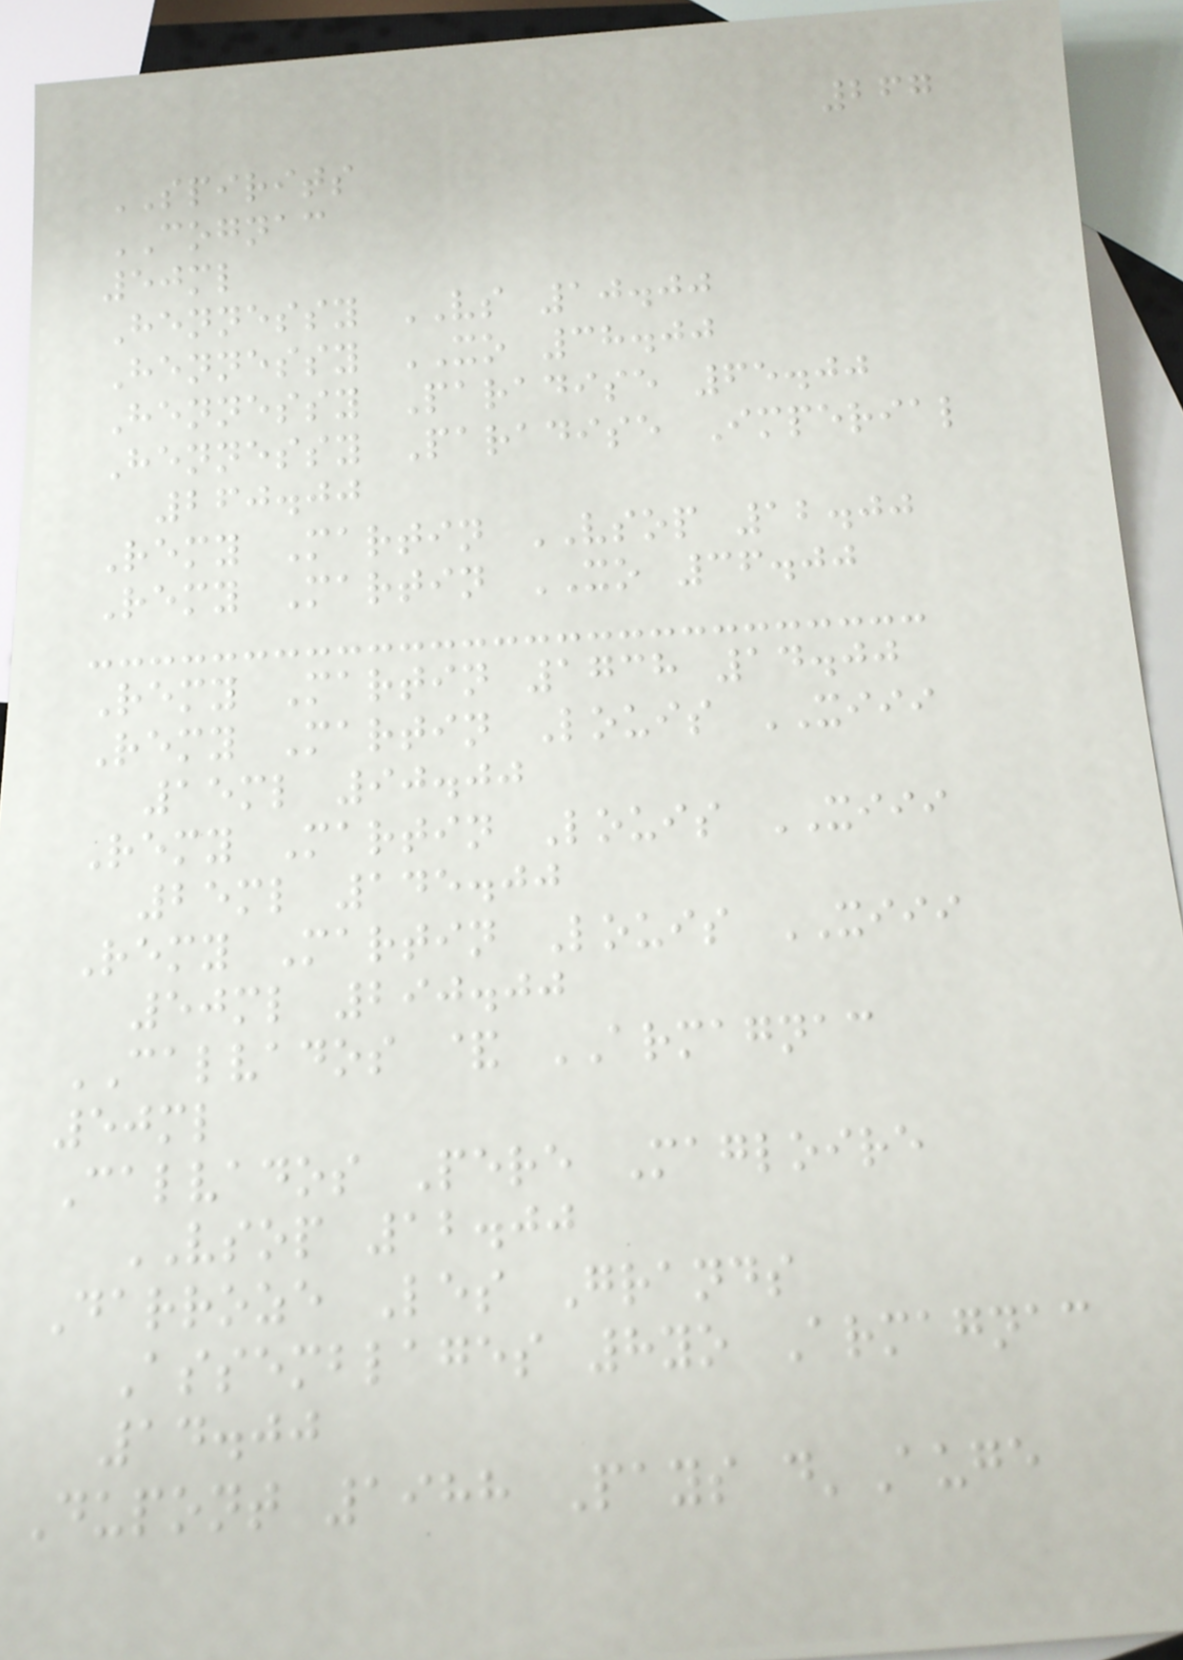267
SPIRITS
COGNAC
50ml
Hennessy VS 10.00
Hennessy XO 38.00
Hennessy Paradise 65.00
Hennessy Paradise Imperial
260.00
Remy Martin VSOP 12.00
Remy Martin XO 36.00
Remy Martin 1738 14.00
Remy Martin Louis XIII
15ml 90.00
Remy Martin Louis XIII
25ml 145.00
Remy Martin Louis XIII
50ml 290.00
CALVADOS & ARMAGNAC
50ml
Calvados Pere Magloire
VSOP 12.00
Darroze Les Grands
Assemblages 8yo Armagnac
14.00
Dupont 1988 Pays d'Auge
